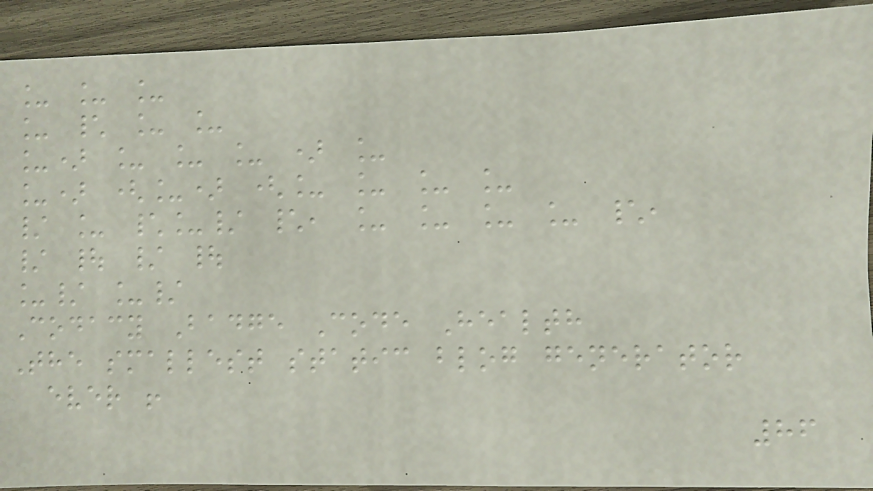_ _ _
_ \ _ _
_) _ _ _ ) _
_) (_) (_ _ _ _
/ _ \_/ \, _ _ _ _ \,
/ | / |
_/ _/
Codacy Badge Code Health
The smallest static blog generator
ever !
86
